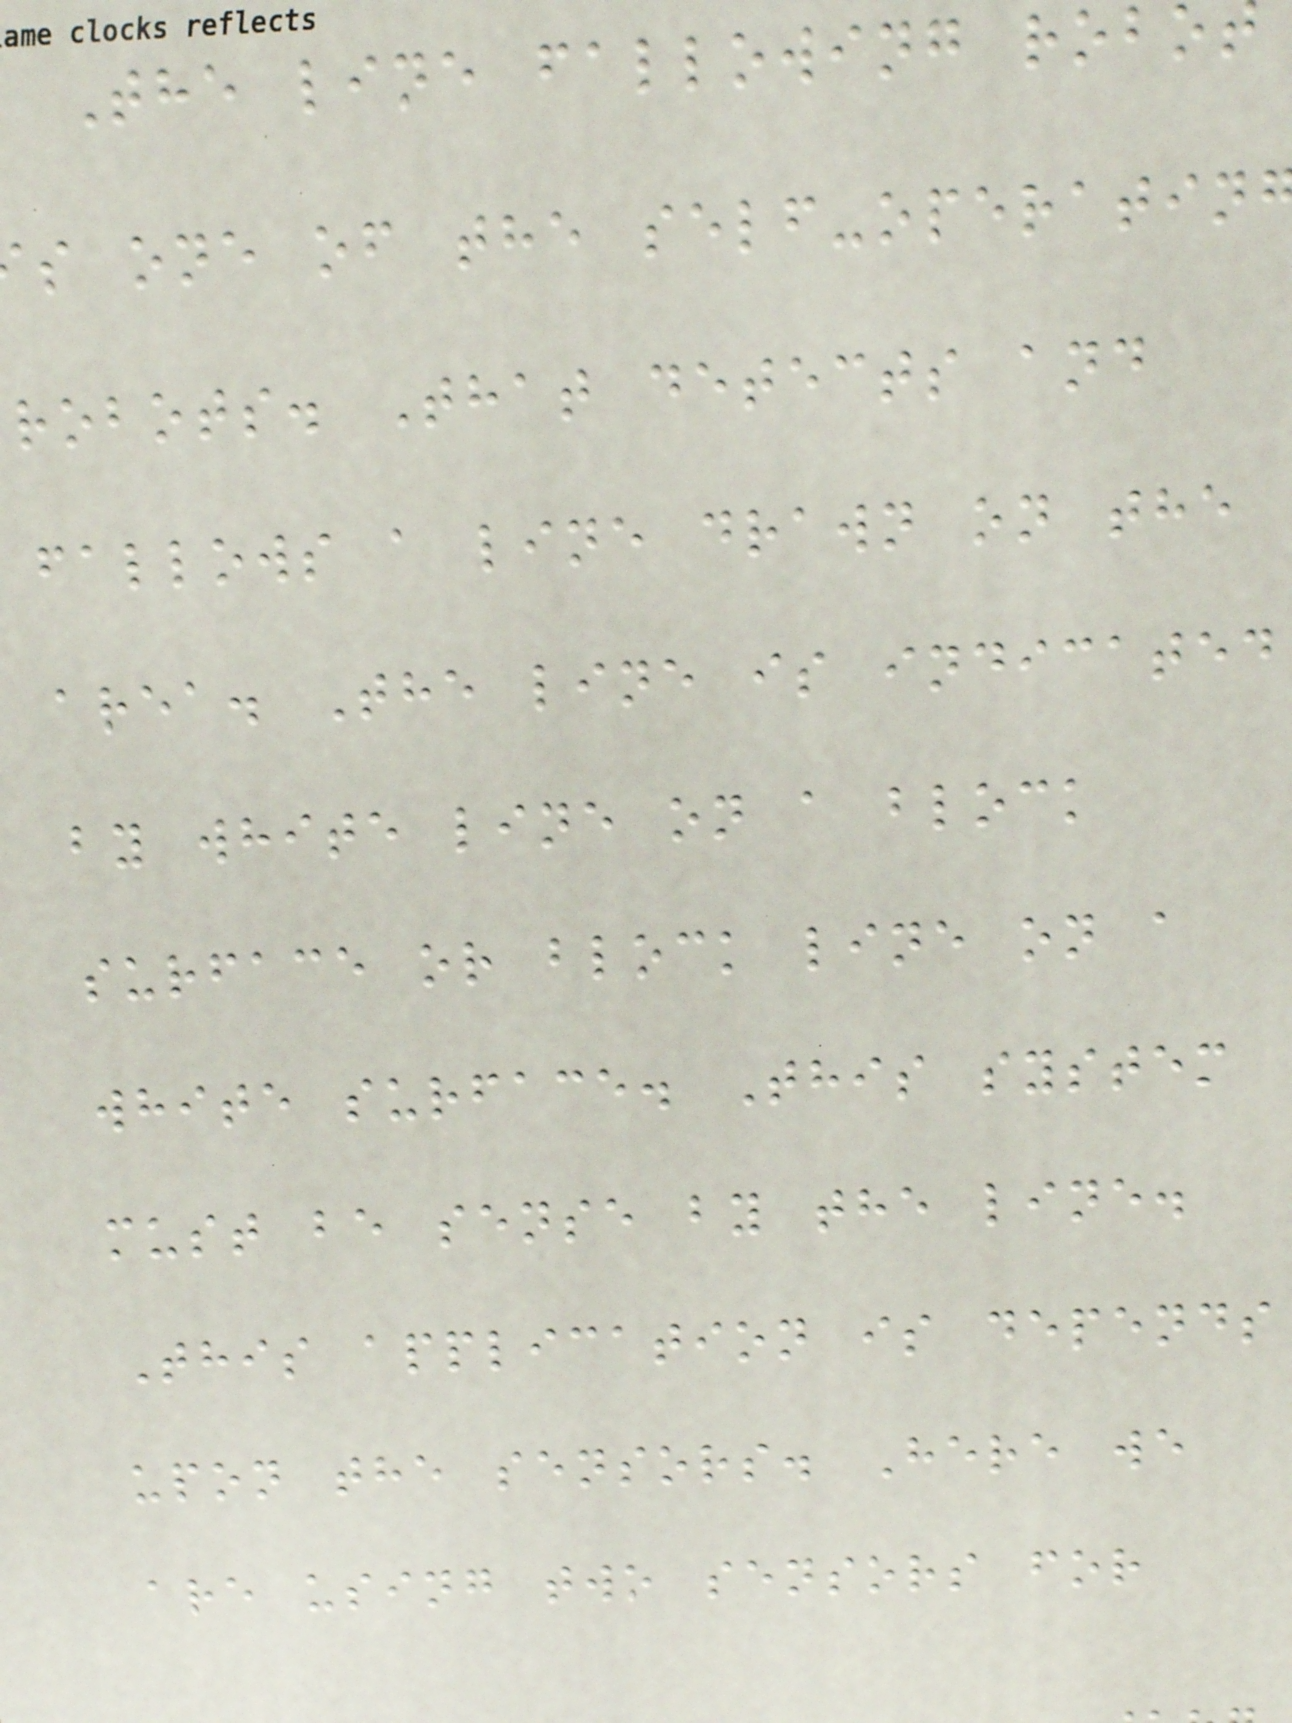The line fallowing robo
s one of the self-operatin
robots. That detects and
fallows a line drawn on the
area. The line is indicated
by white line on a block
surface or block line on a
white surface. This system
must be sense by the line.
This application is depends
upon the sensors. Here we
are using two sensors for
